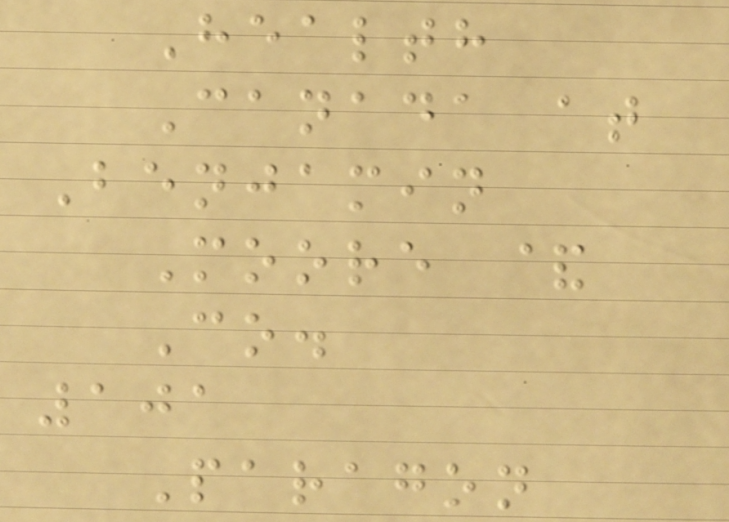Health
Canada at
Benjamin
Moore &
Co.
101
Paragon
